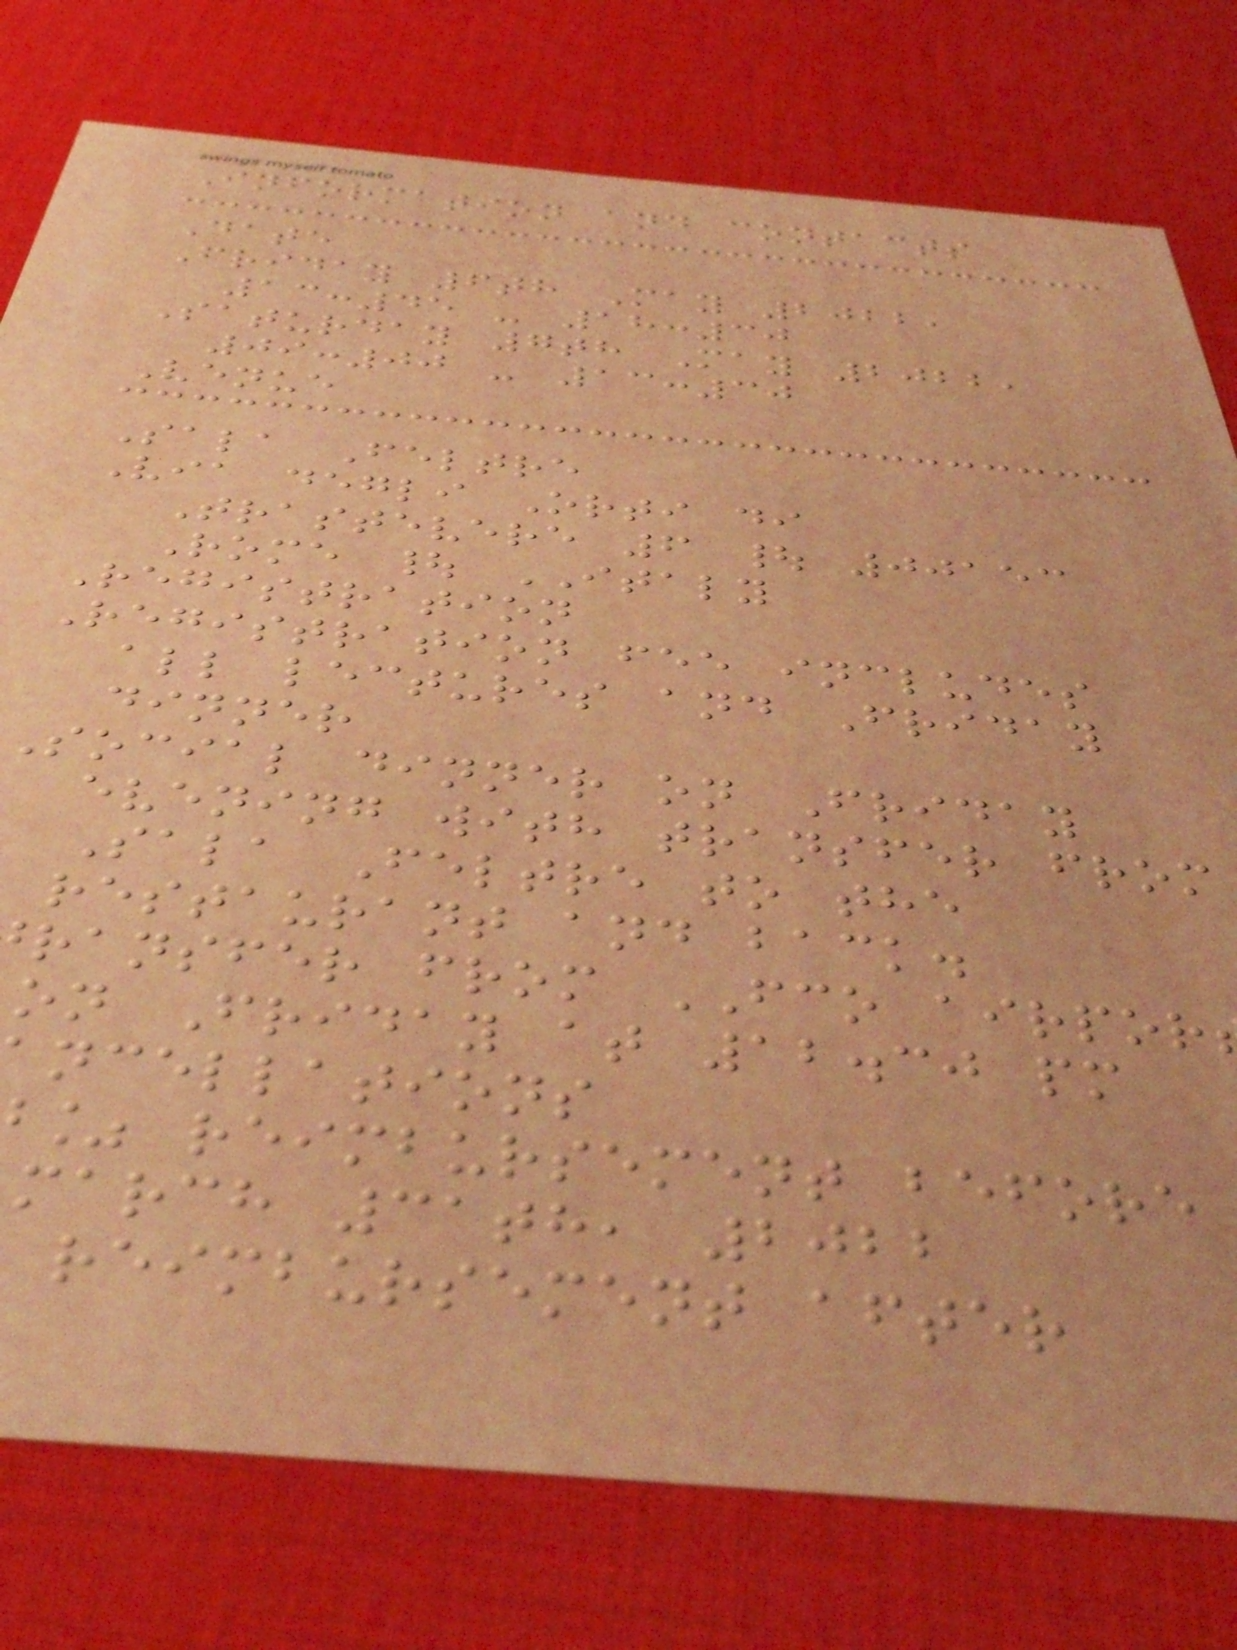Information and contacts
Date
Friday 6th May 2022,
13:45 - 18:30
Saturday 7th May 2022,
09:00 - 13:30
Venue
Sala Feltre
Via degli Orti di
Trastevere 6 | 00153
Rome | ITALY
Registration
Registration fee includes
all lectures and Friday
dinner
social dinner on Friday
evening with transfer from
Sala Feltre to the
restaurant and back.
ransfer from FCO airpor
on Friday at 12.30 pm
ncellations
% reimbursement before
march 31th, 2022
reimbursement after
